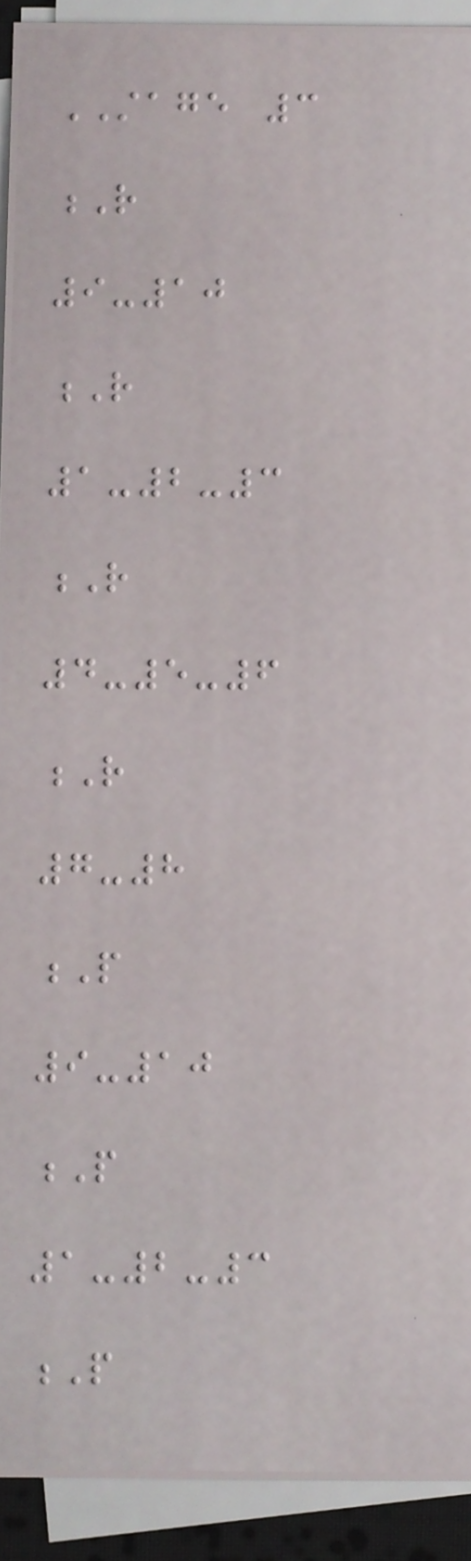STAGE 3
R
9-10
R
1-2-3
R
4-5-6
R
7-8
P
9-10
P
1-2-3
P
